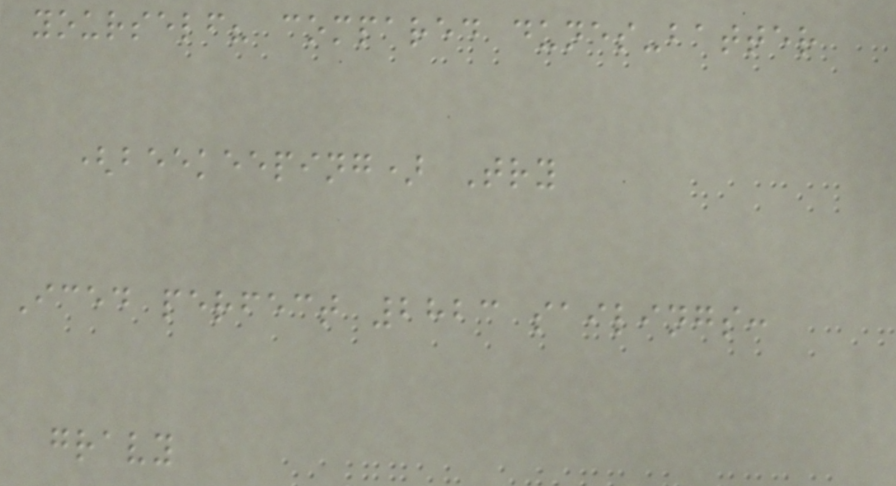yourself? compared dunes-batter
(beekeeping) Try
Iced perfect 2823 sailings:
gravy
